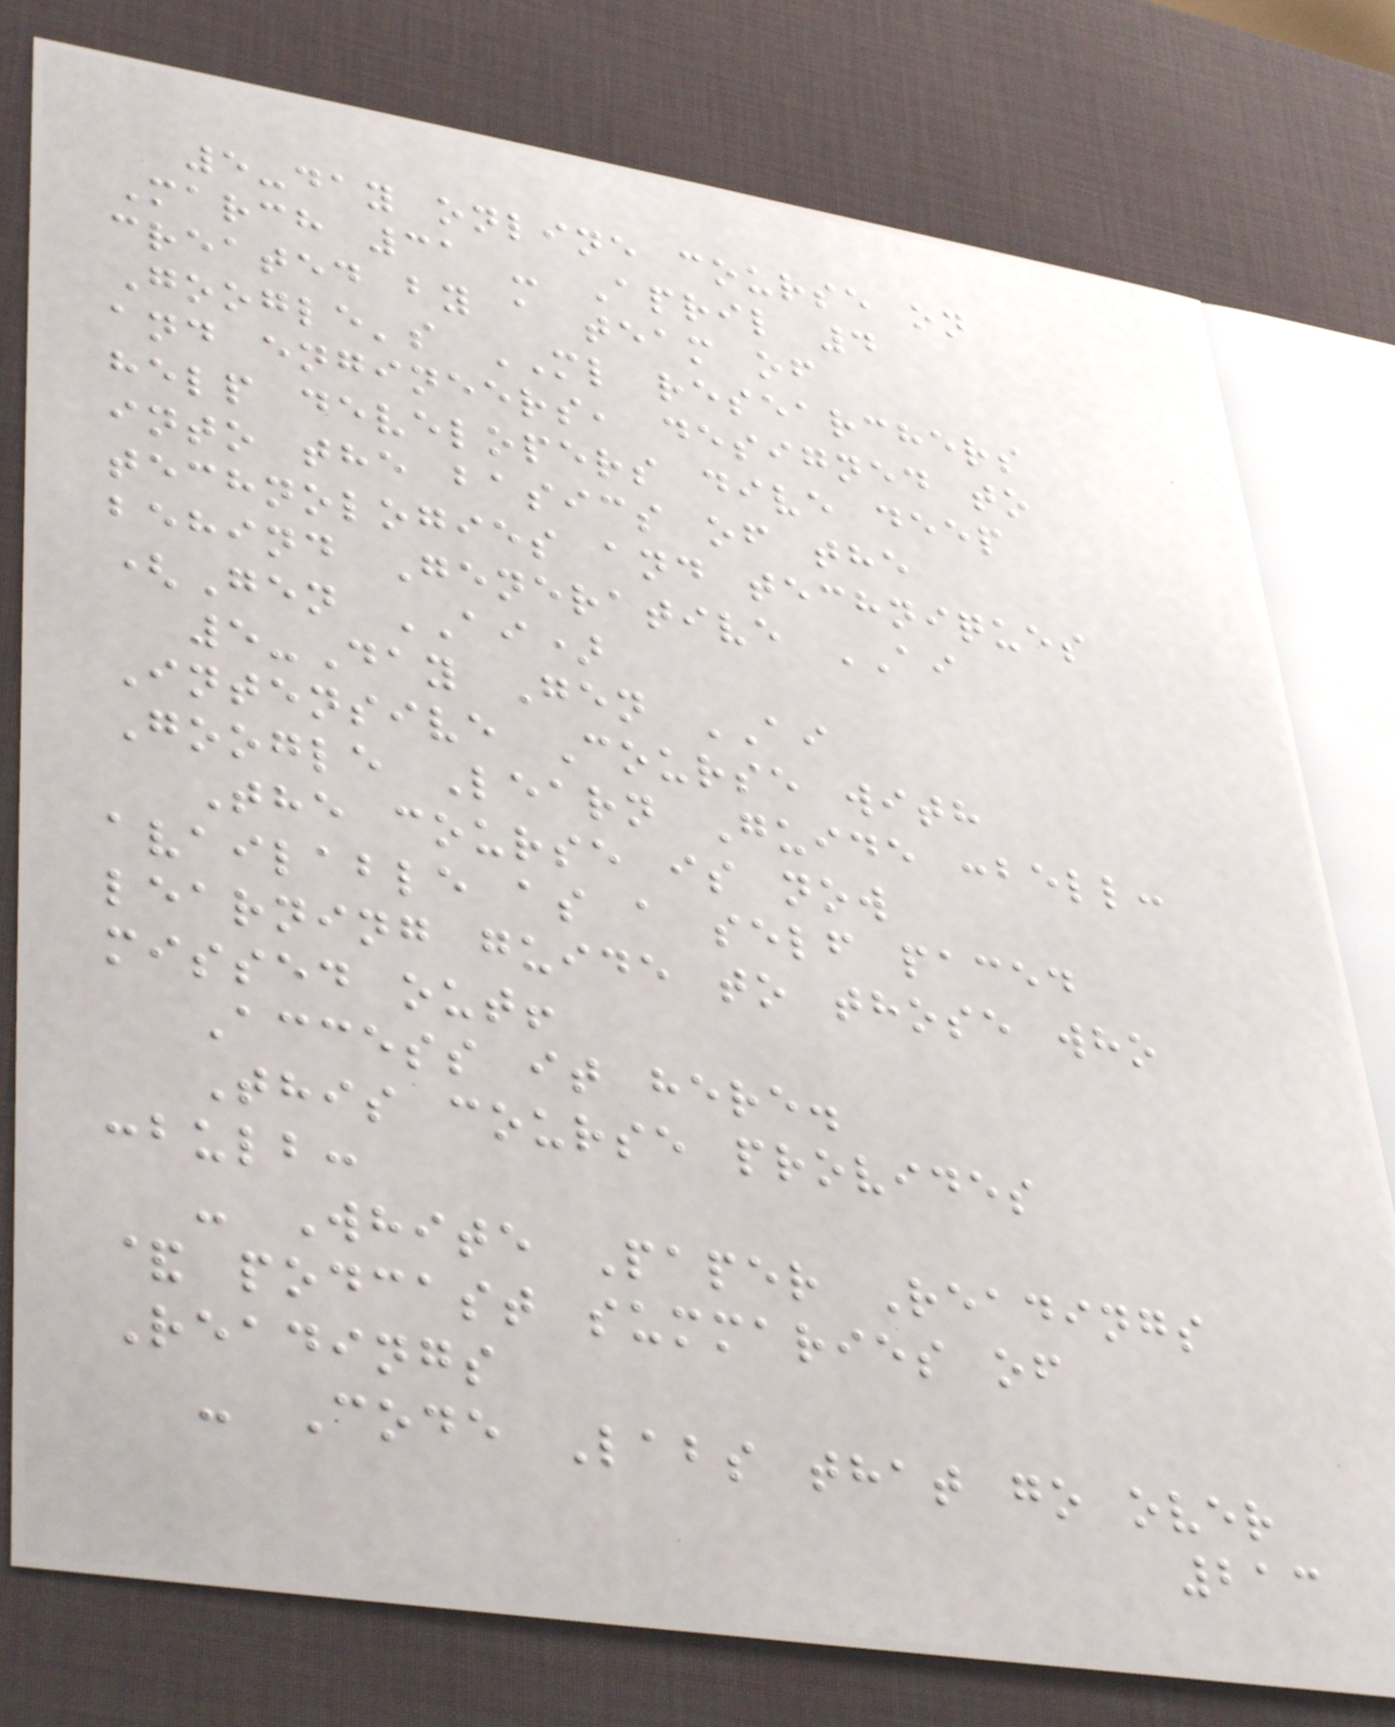5-day online course on
March 31 - April 4
created by a team of
Google's ML researchers
and engineers, designed to
help developers dive deep
into the basics of the
technologies and techniques
behind Generative AI
(Gen AI)
5-Day Gen AI
Intensive Course with
Google Learn Guide :bell:
The course is now
available as a self paced
learning guide to those who
missed out!
Access it here.
This course provides
:bulb:
- White Paper Readings
& podcast summaries of
Readings
- Code Labs that go over
213
